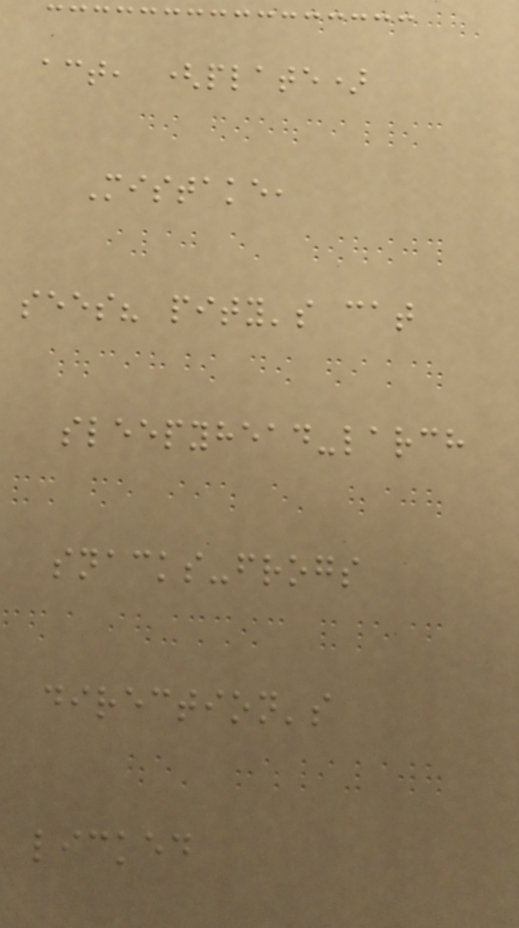act, (plate)
Mistake,
sees? pity's cat
sleepyhead-larch
snacks-frogs
direction's
licked
